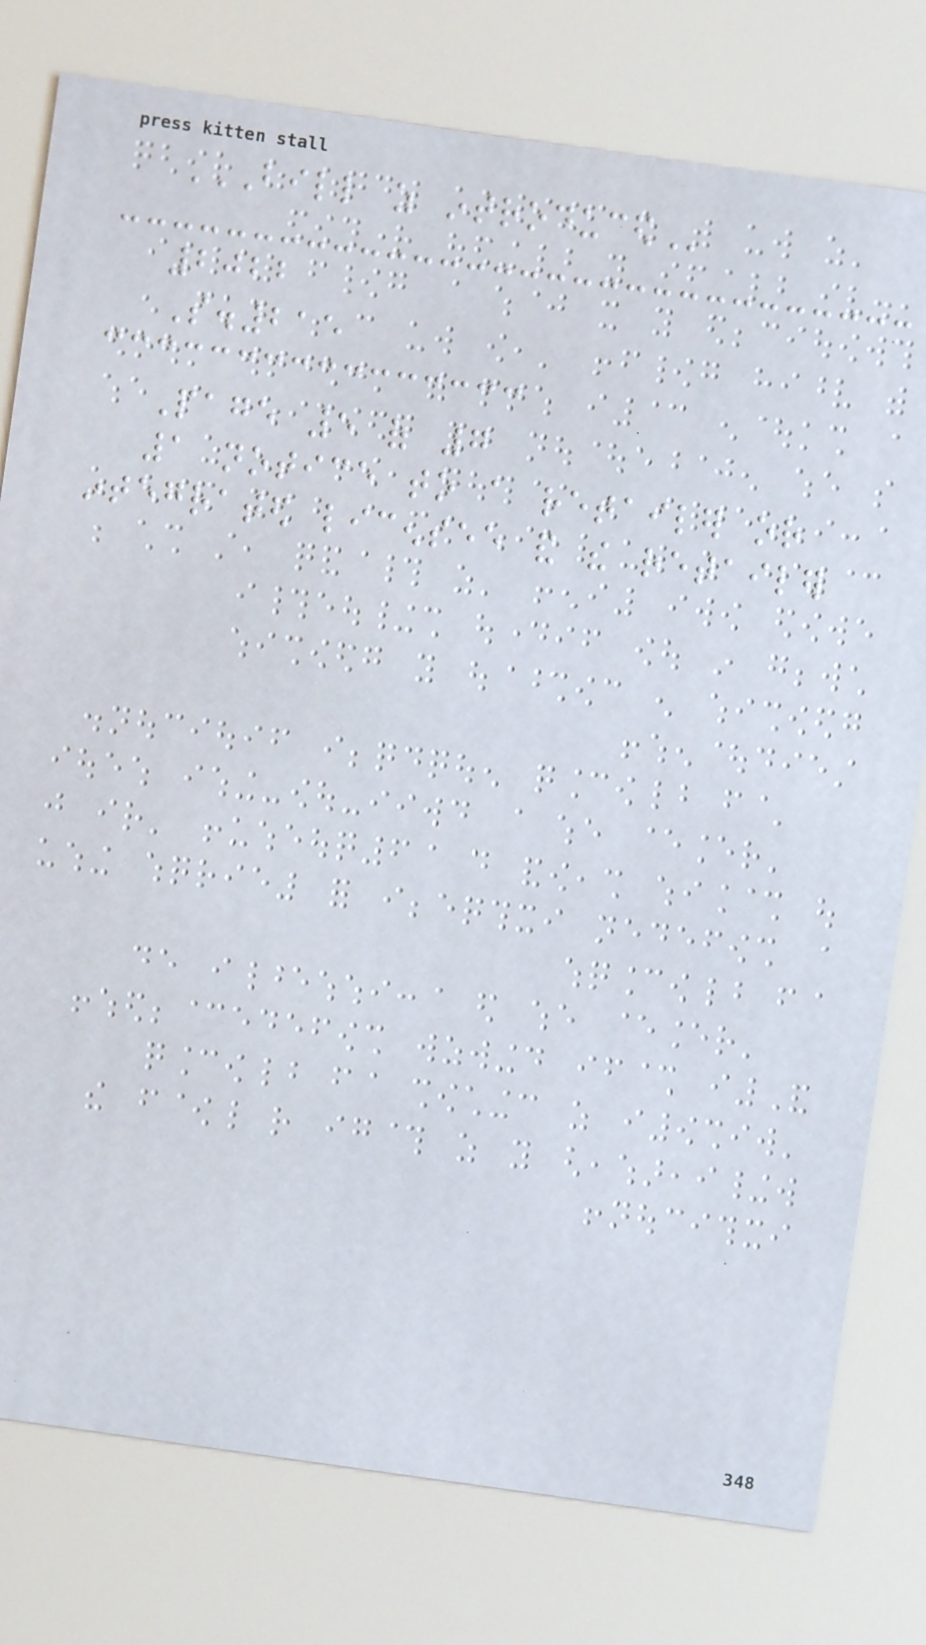BILL AS INTRODUCED
2022
S.215
Page 5 of 7
1 notice to a retailer or
integrated licensee and the retailer
